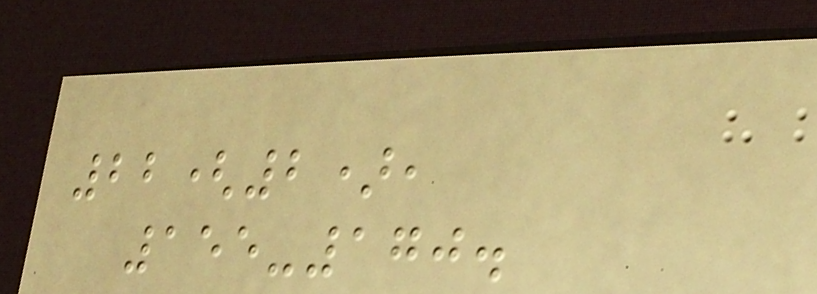22(2),
155-170.
